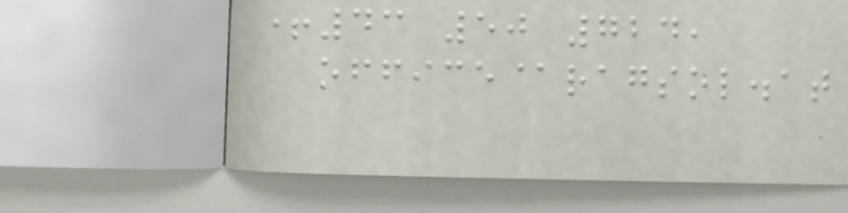+43 50 724,
office@ragsol.at
